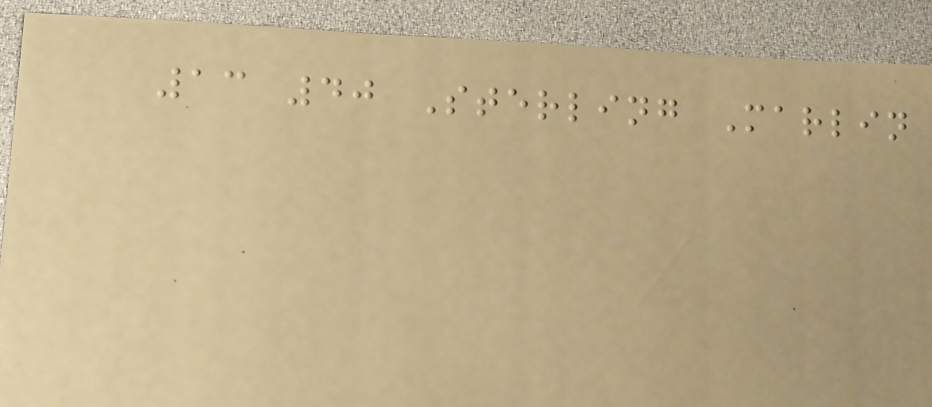13 40 Sterling Marlin
